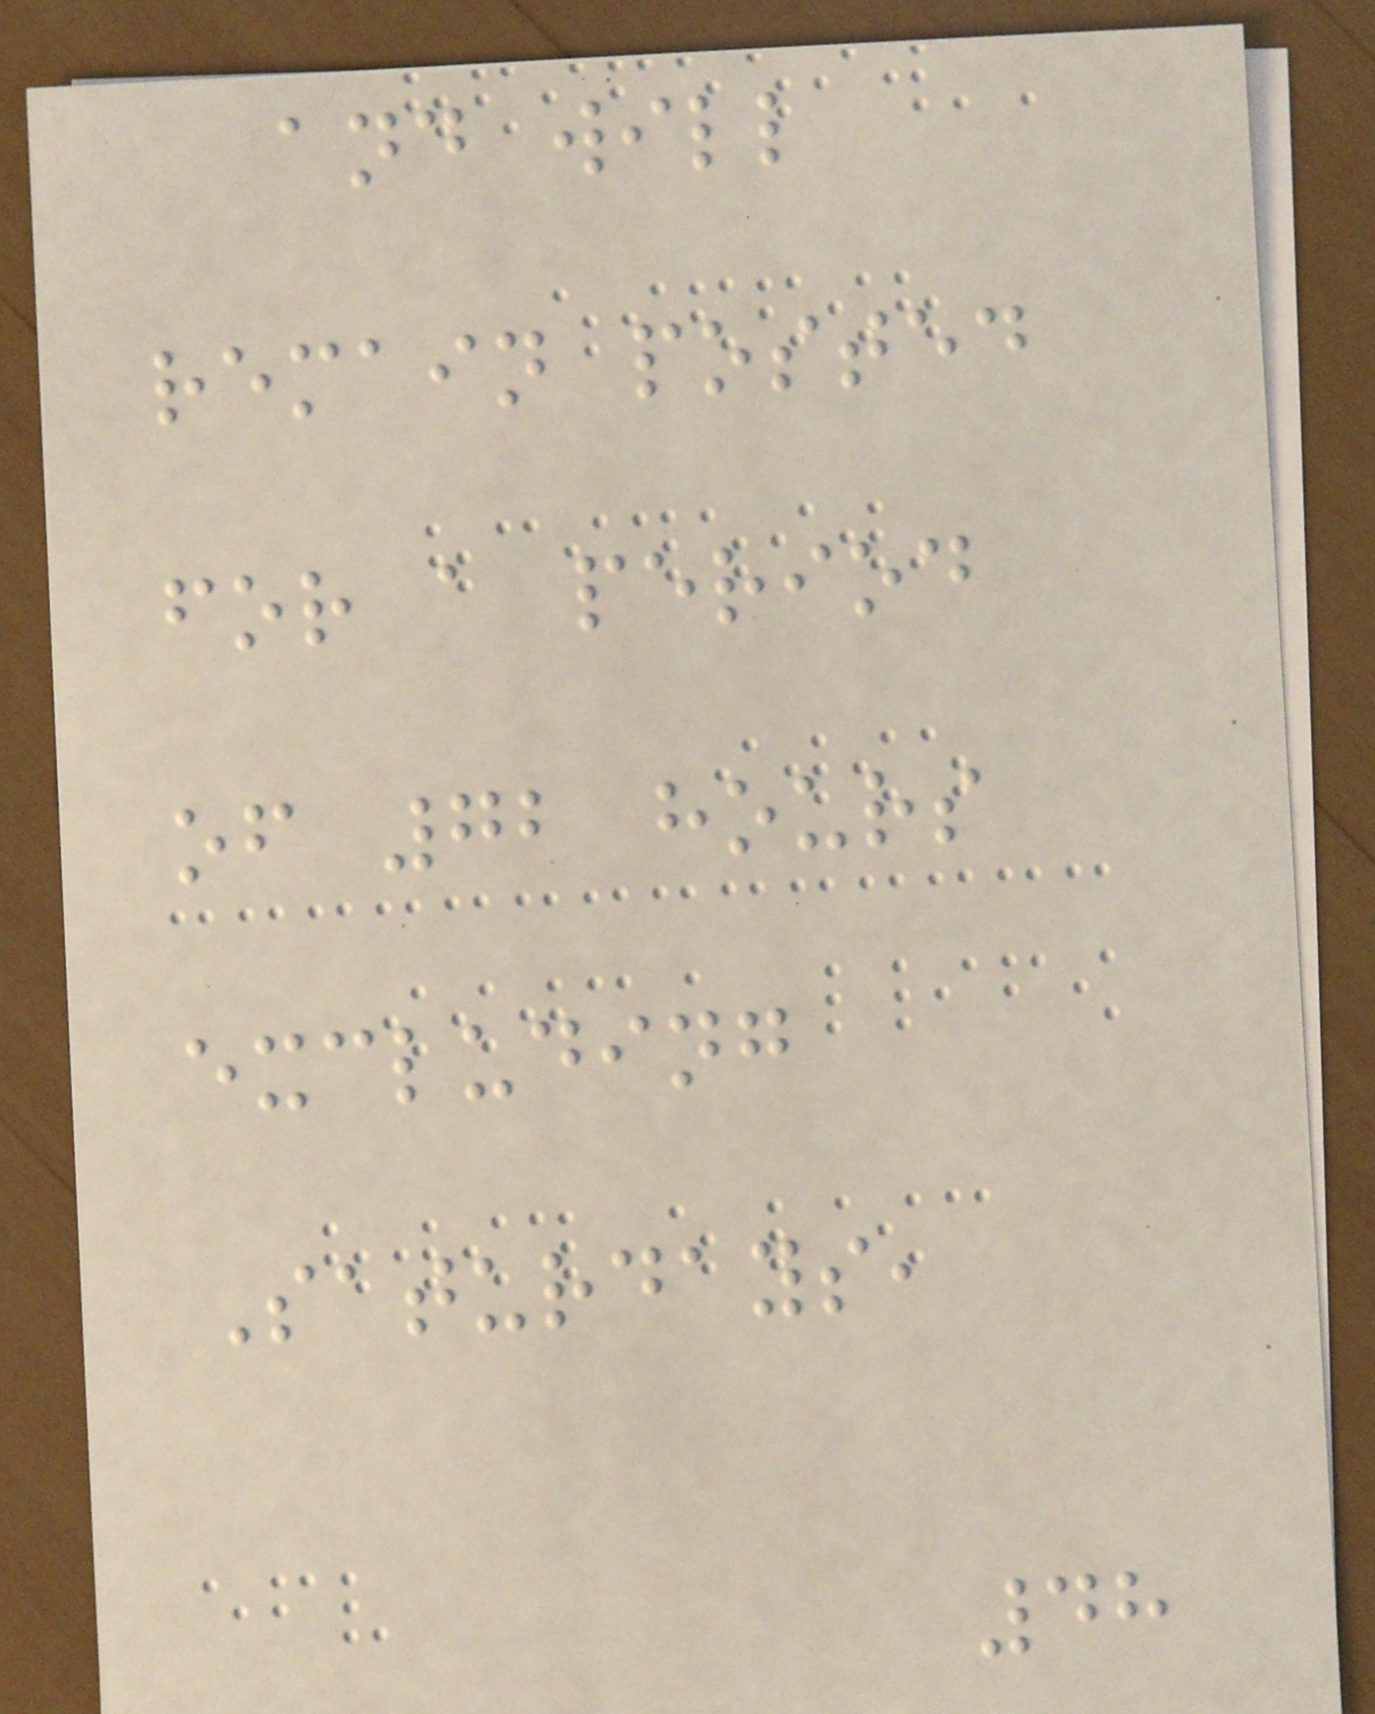and will
remain posted
for a period
of 72 hours
excluding
Saturdays,
48
